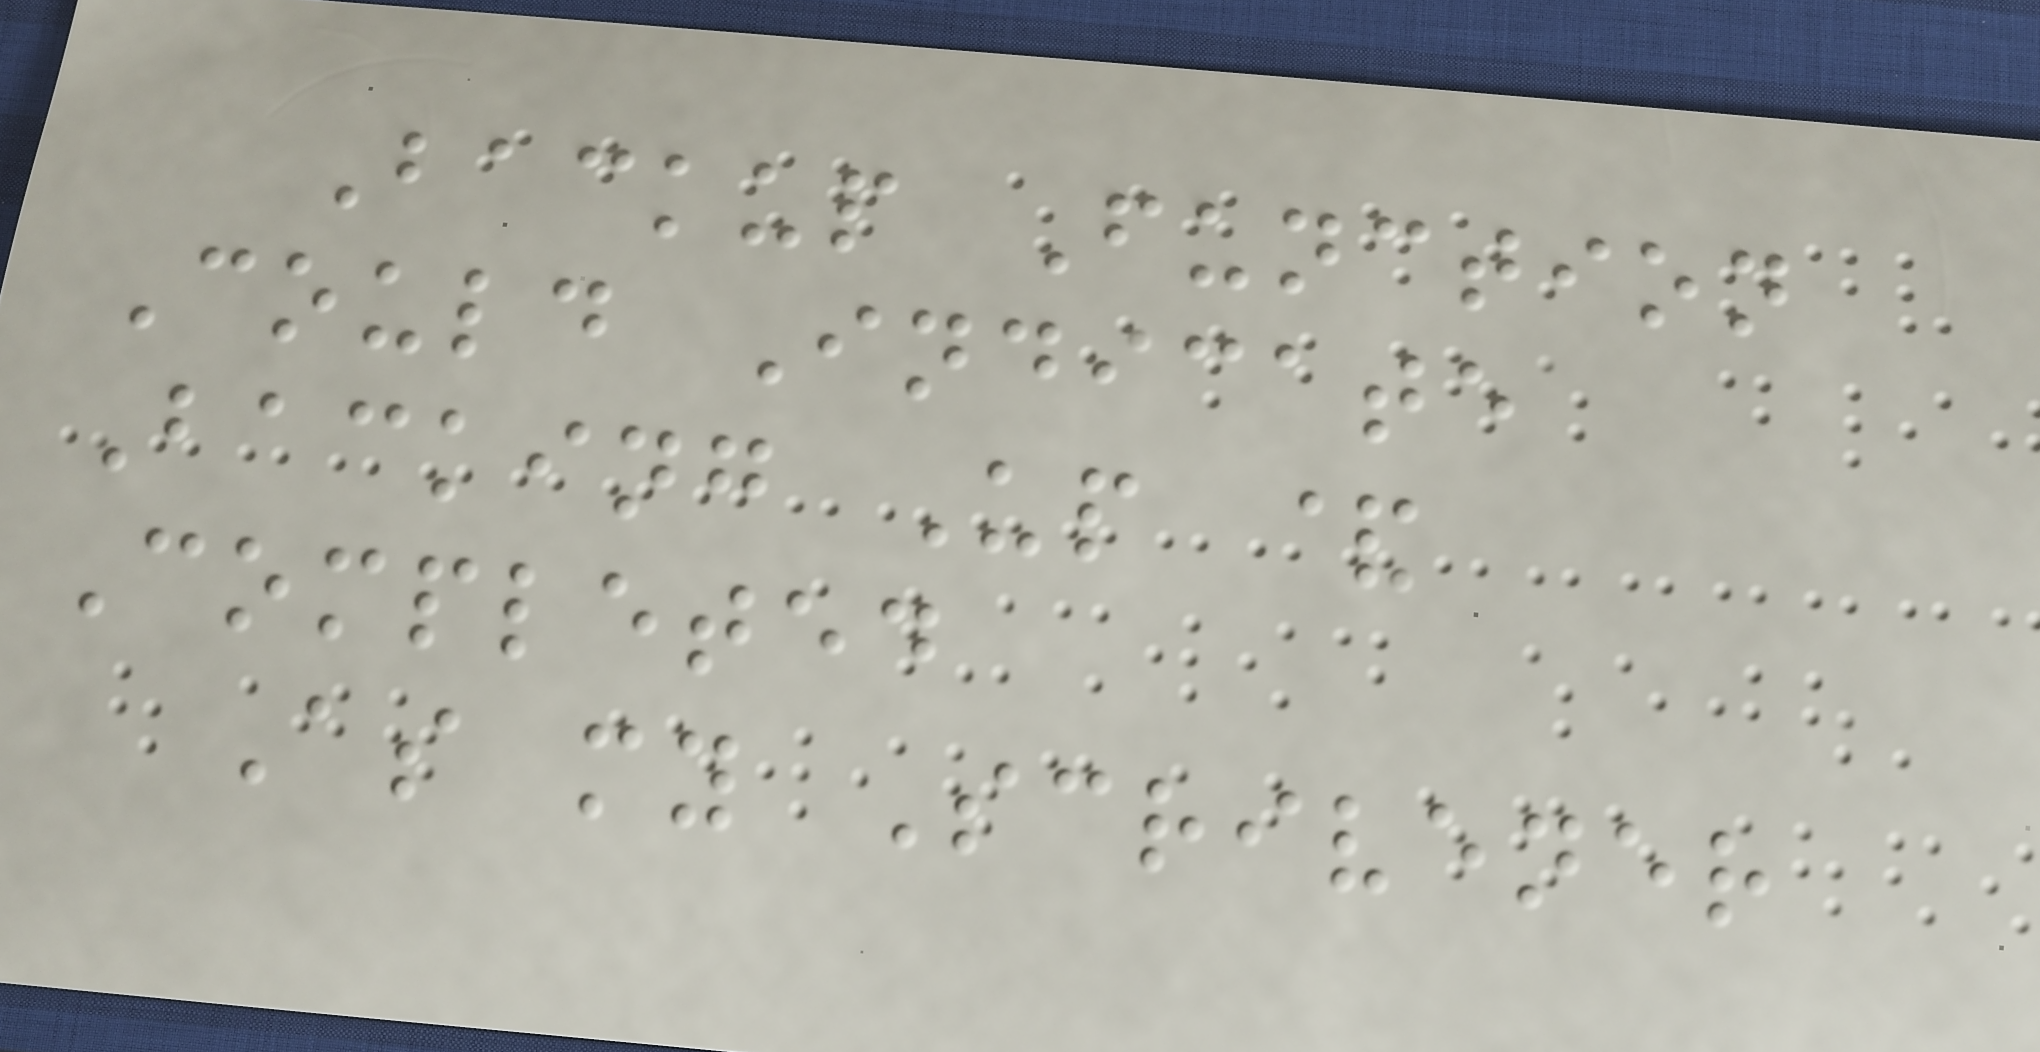Backup Function
Could Indicate
Backing Up &
Completed
As my Scrivener
